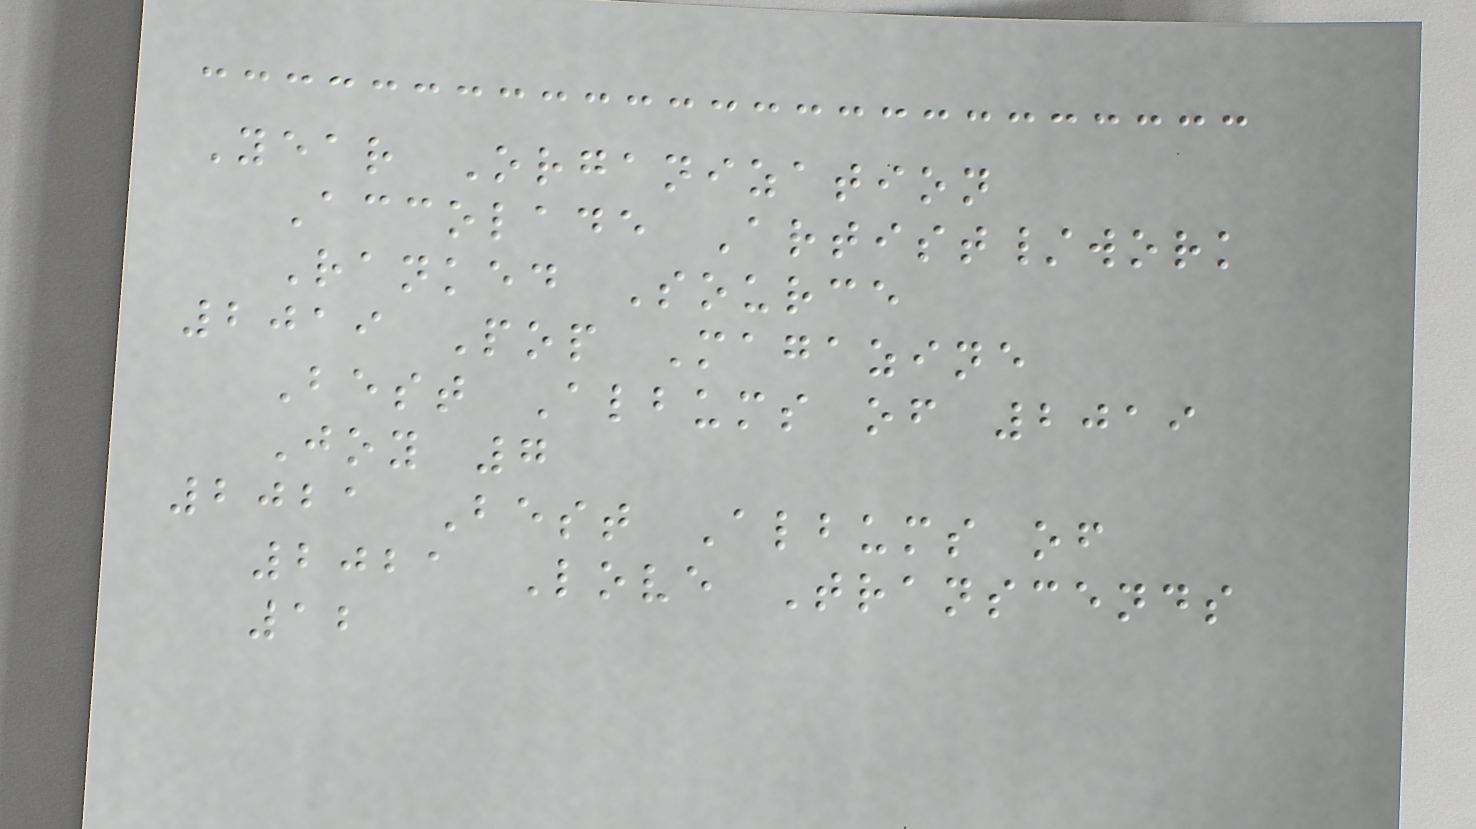Year Organization
Accolade Artist/work
Ranked Source
2019 Pop Magazine
Best Albums of 2019
Joy 7
2021 Best Albums of
2021 Love Transcends
12
